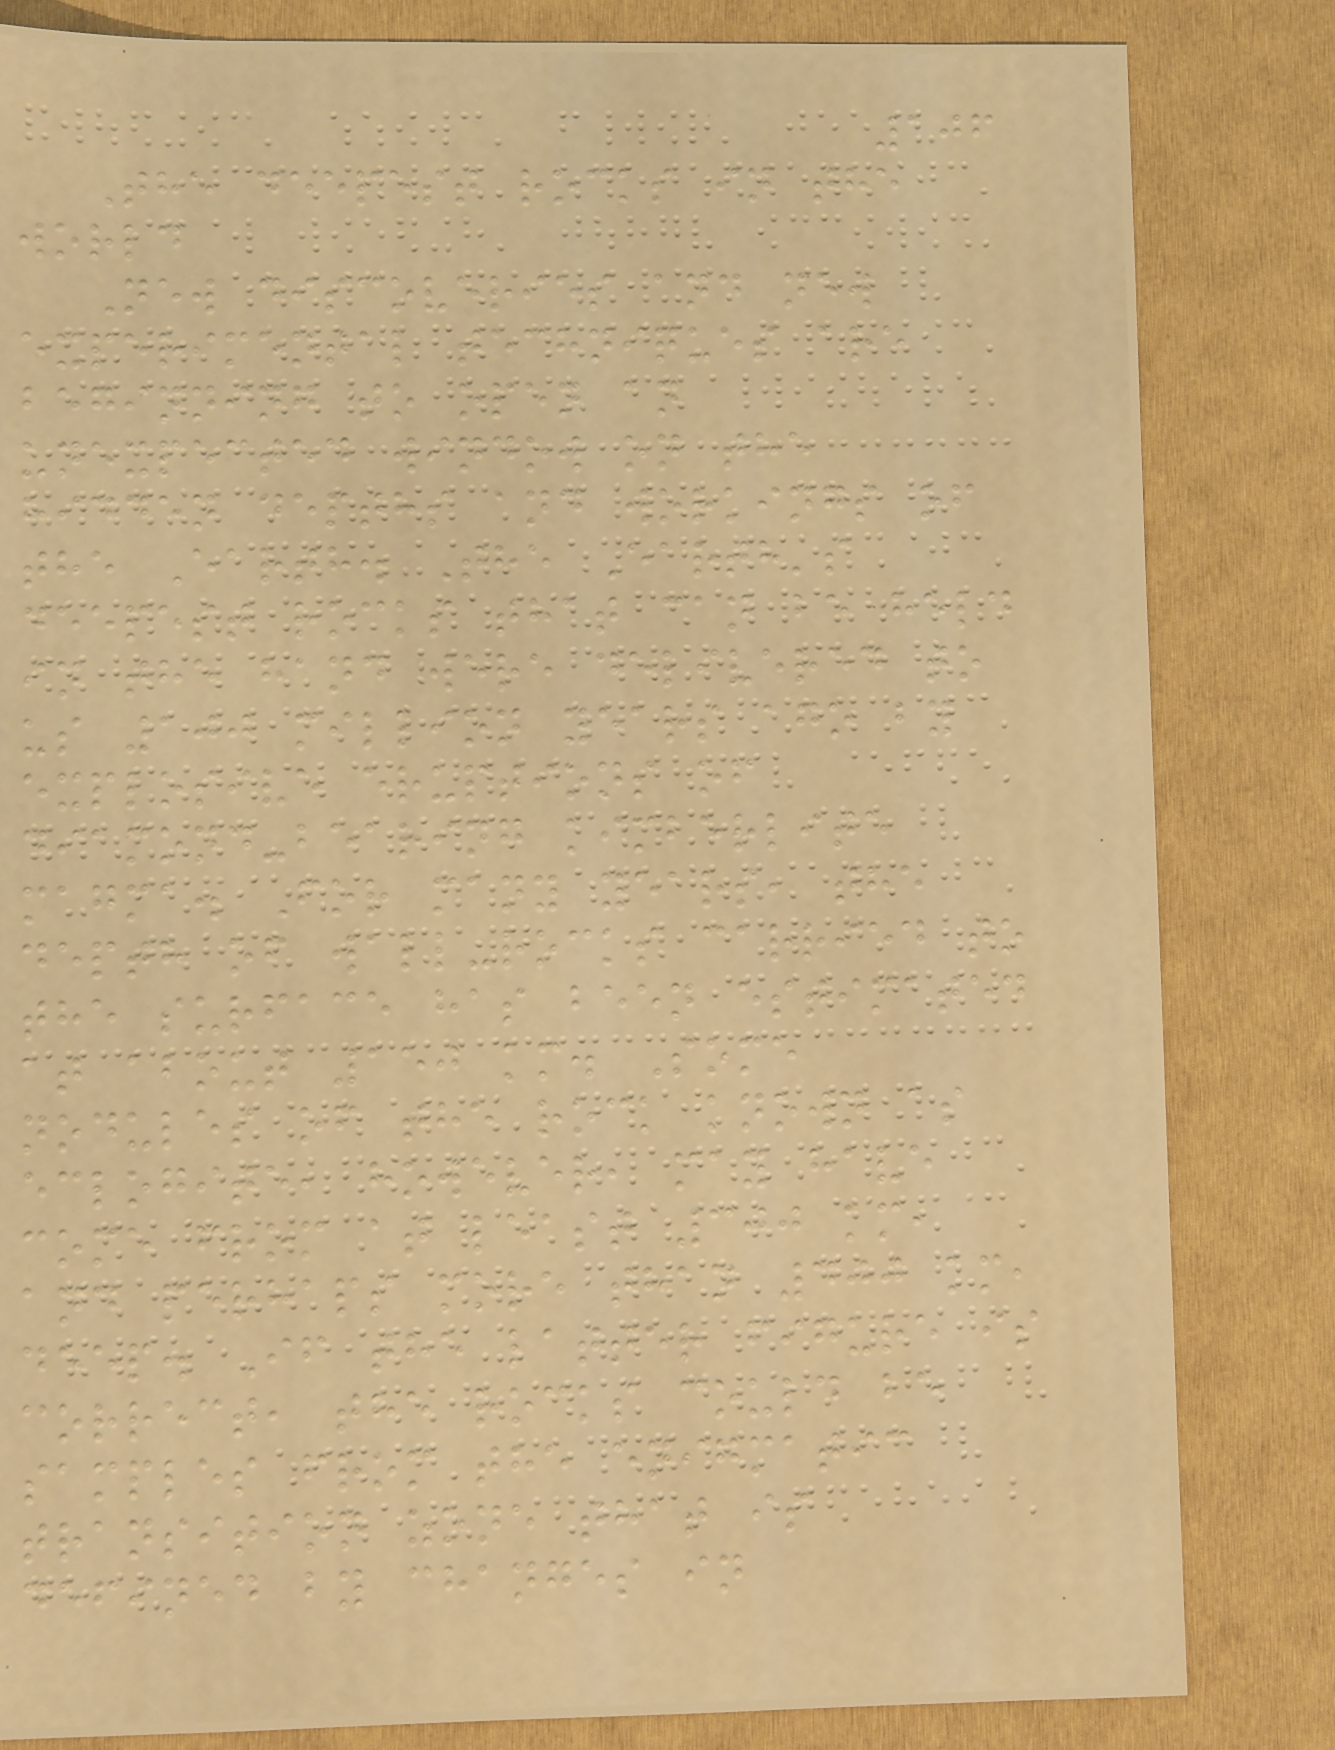106
The deepest rocks in the
world
New discoveries and new
experimental techniques are
beginning to open an
unexpected window on the
hidden depths and workings of
the Earth. The Earth's
deepest rocks that can be held
in the hand were delivered to
us 100 million years ago by
explosive eruptions of
diamond-bearing kimberlite
magma. For many years, the
depth of wall-rocks carried to
the surface has been estimated
at about 150 km. Some
nodules of the rock known as
eclogite, however, may have
come from at least 300 km,
and perhaps more than 400 km,
deep. If the latter figure is
correct, the rocks could be
samples from the enigmatic
transition zone that is
defined by changes in
